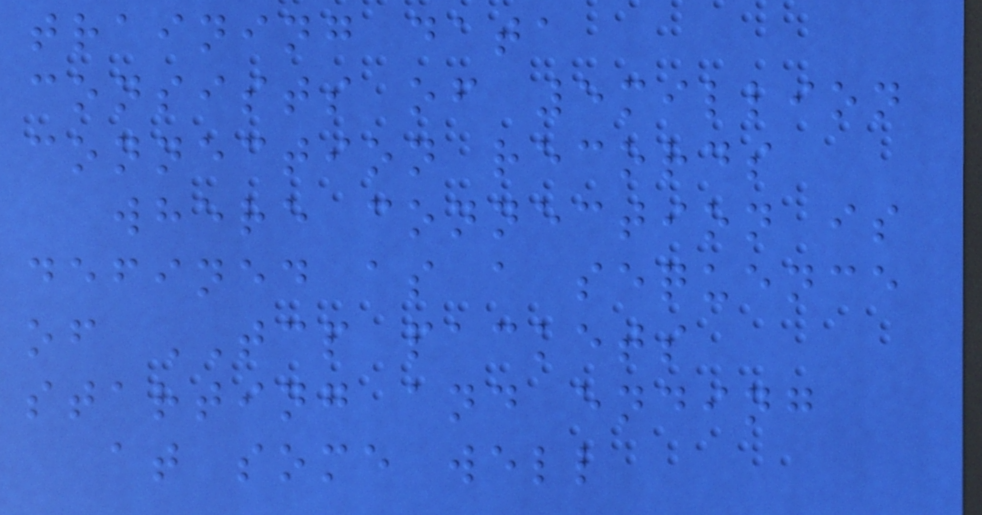training data
consists of 5million
connection records
where connection is
defined as a sequence
of TCP packets
starting and ending
at some well
